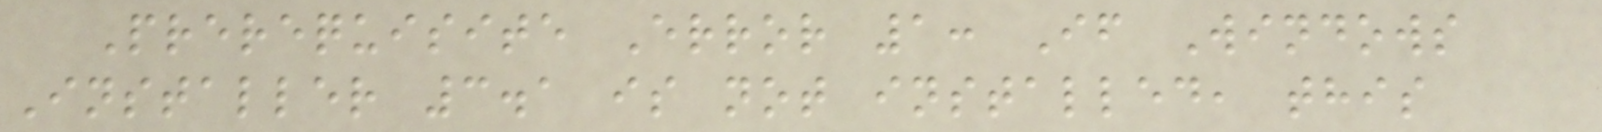Prerequisite Error 1: If Windows
Installer 3.1 is not installed, this
